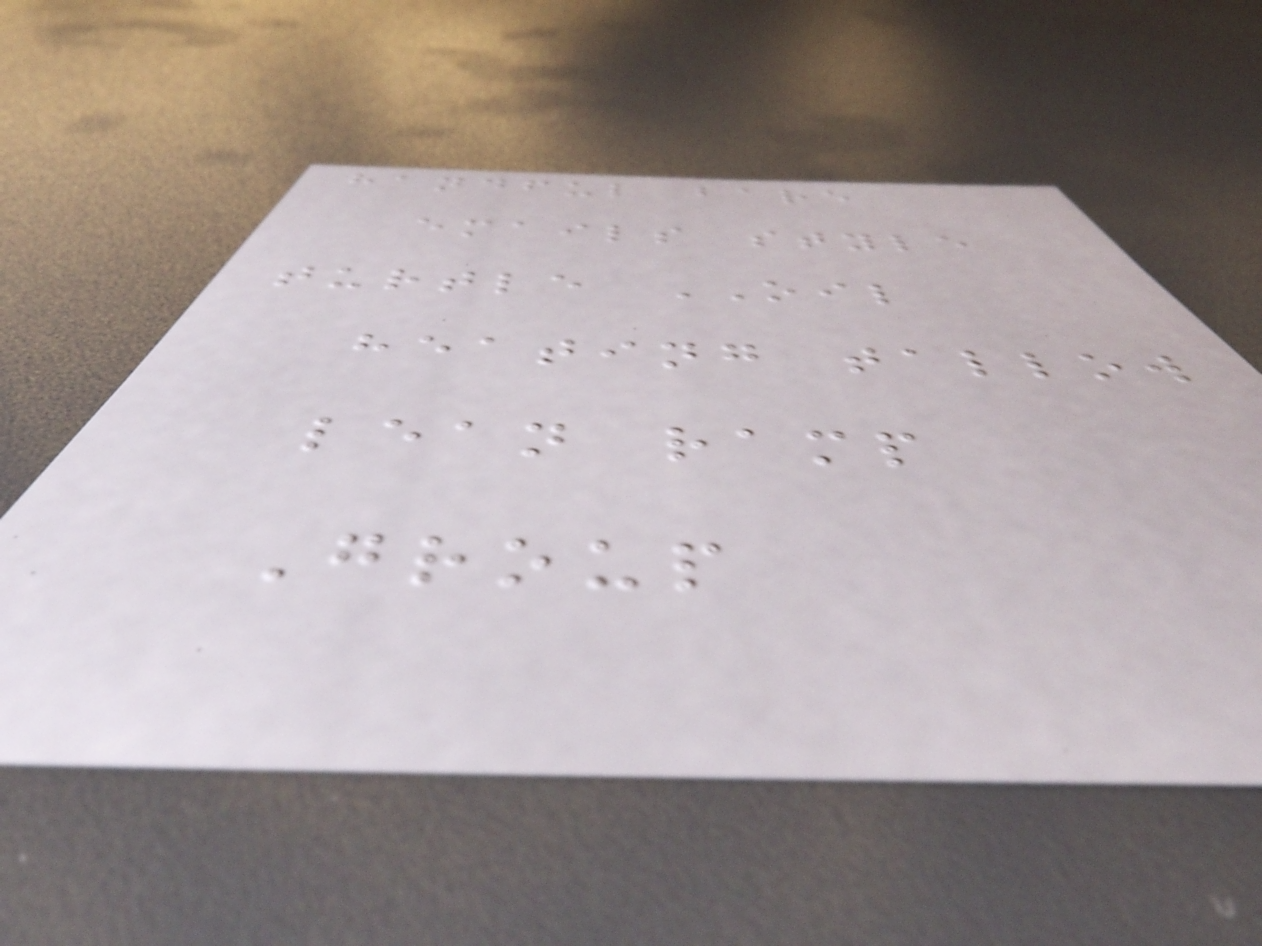handful bare
emails style
turtle OIL
heating tallow
lean ramp
Group
